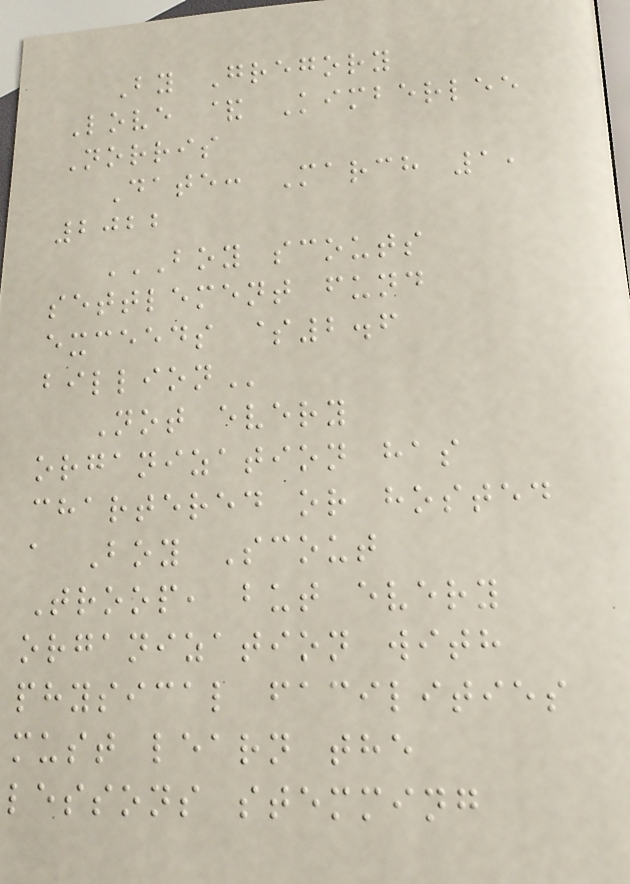By Gregory
Love & Kimberlee
Norris
Date: March 1,
2022
BOY SCOUTS
SETTLEMENT FUND
EXCEEDS $2.6
BILLION
Not every
organization has
chartered or hosted
a Boy Scout
Troop, but every
organization with
physical facilities
must learn the
lessons stemming
